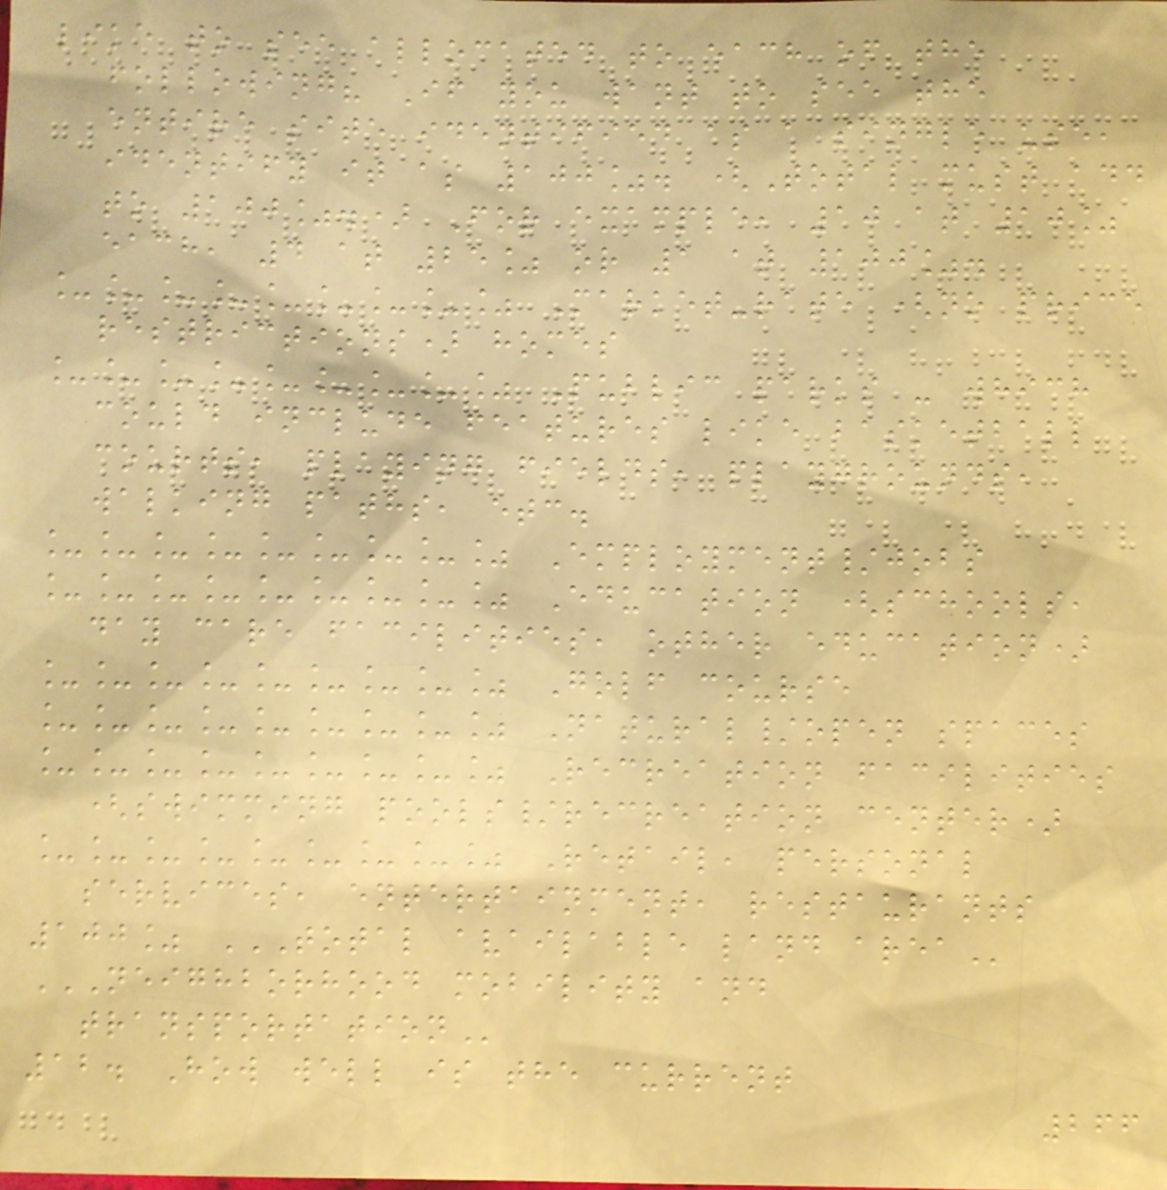like to see allocated to each of the
following? If you want to see the
entire site identified as a single use,
identify it as 100%. (Total must add
to 100%.) For example, 10 at 10%
each, 4 at 25% or 1 at 100%.
________% Market-rate (no price
restrictions) homes
________% Public parks - which
could include features like basketball
courts, playing fields, playgrounds,
walking paths, etc.
________% Employment/jobs
________% Education (schools,
day care facilities, other education)
________% Golf course
________% Natural/open spaces
________% Recreation facilities
(swimming pools/recreation center)
________% Retail, personal
services, entertainment, restaurants
100% TOTAL AVAILABLE LAND AREA
NEIGHBORHOOD MOBILITY AND
TRANSPORTATION
12. How well is the current
266
